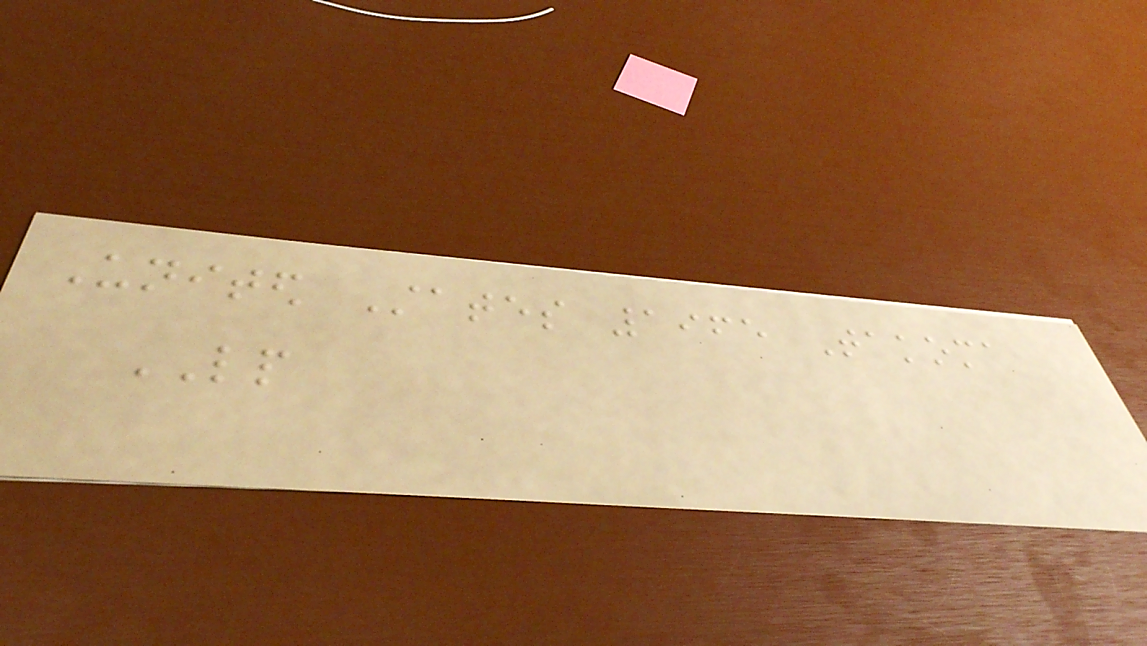United States 1965 Takoma
LP
